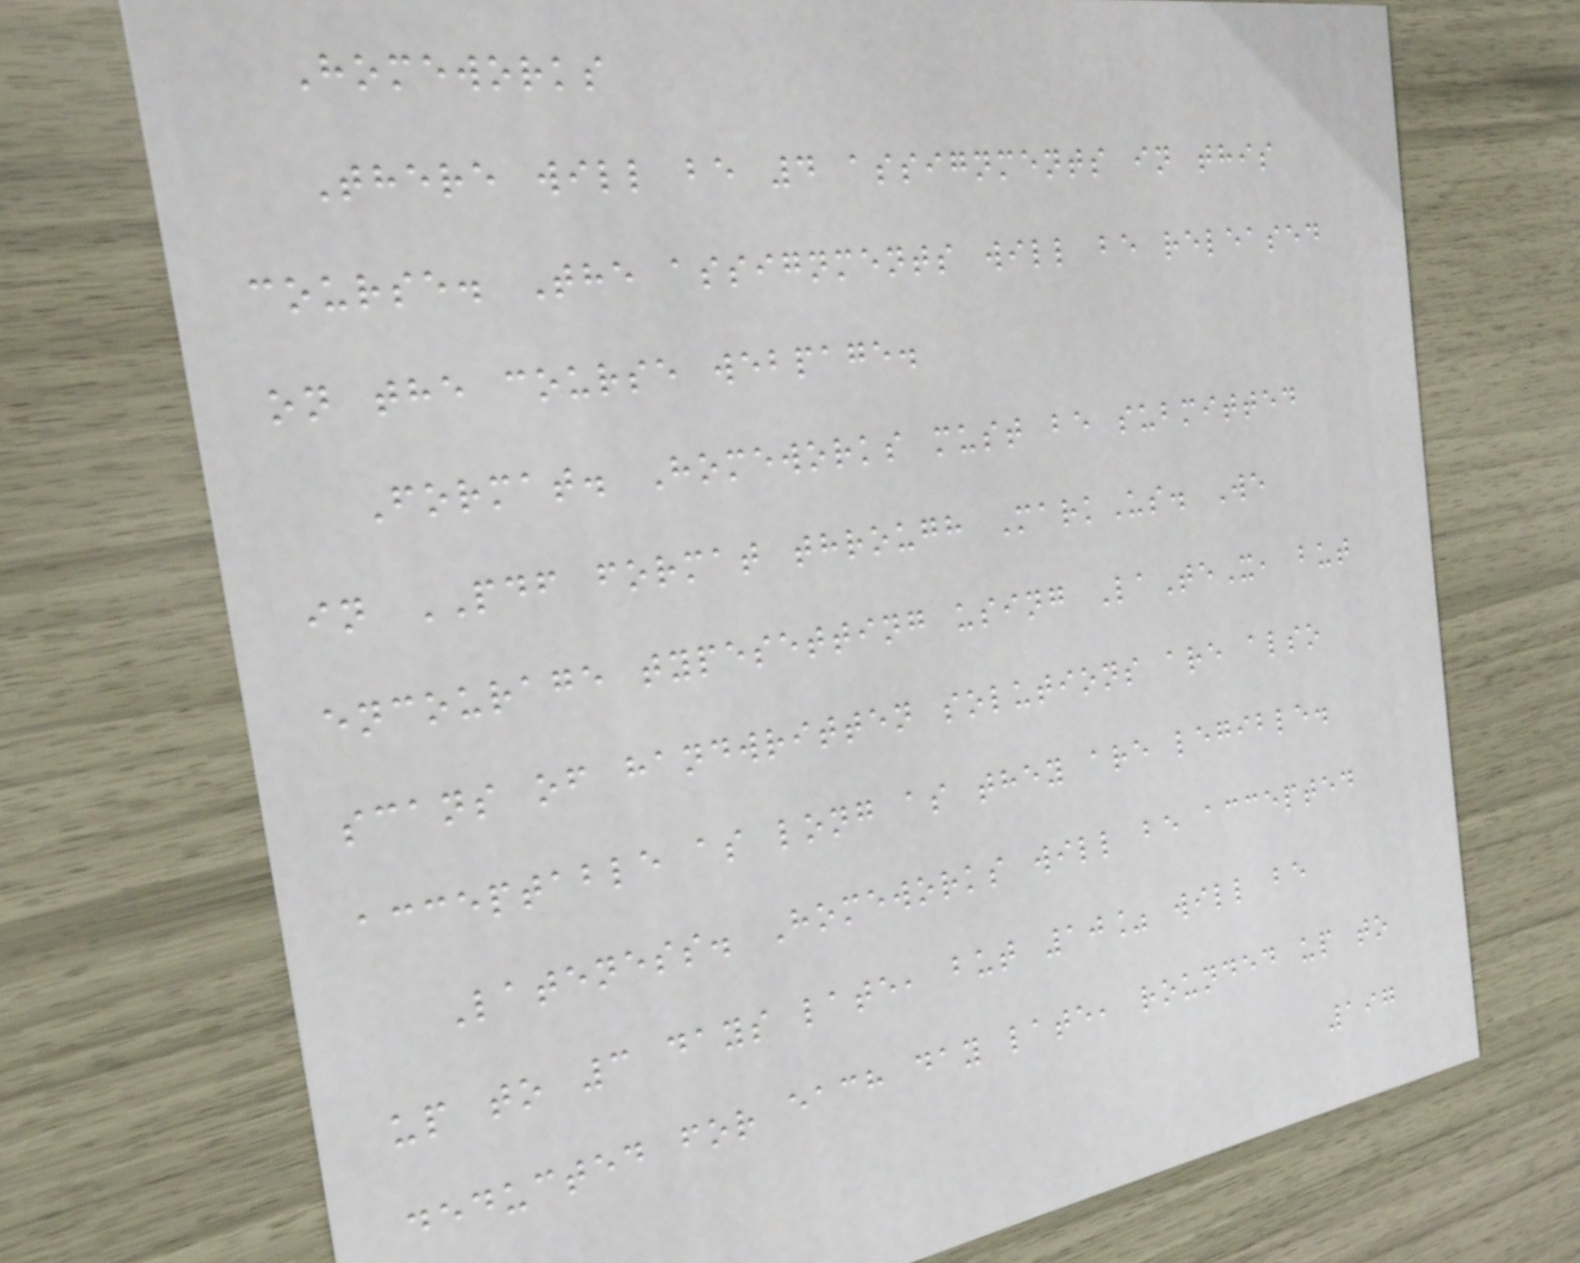Homeworks
There will be 4 assignments in this
course. The assignments will be released
on the course webpage.
Format. Homeworks must be submitted
in PDF format through MarkUs. We
encourage typesetting using LaTeX, but
scans of handwritten solutions are also
acceptable as long as they are legible.
Lateness. Homeworks will be accepted
up to 3 days late, but 10% will be
deducted for each day late, rounded up to
197
